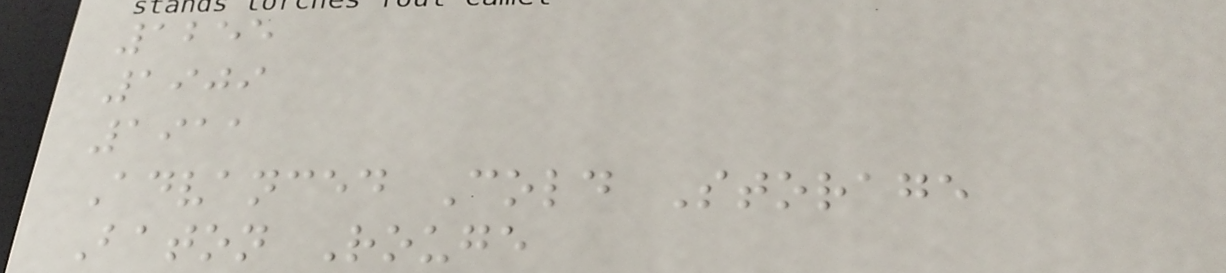1255
1909
1911
Advanced Cold Storage
Baton Rouge
